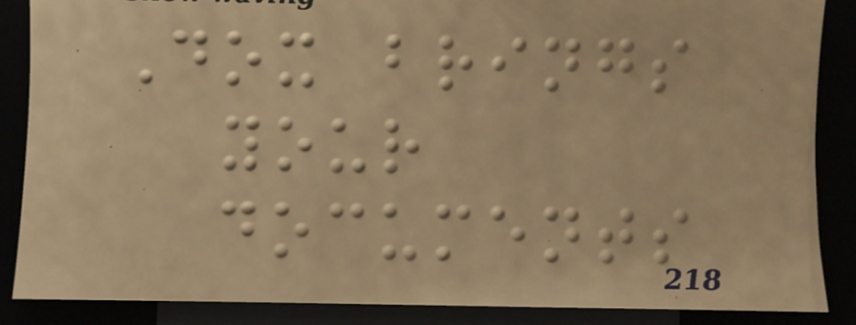Dox brings
your
documents
